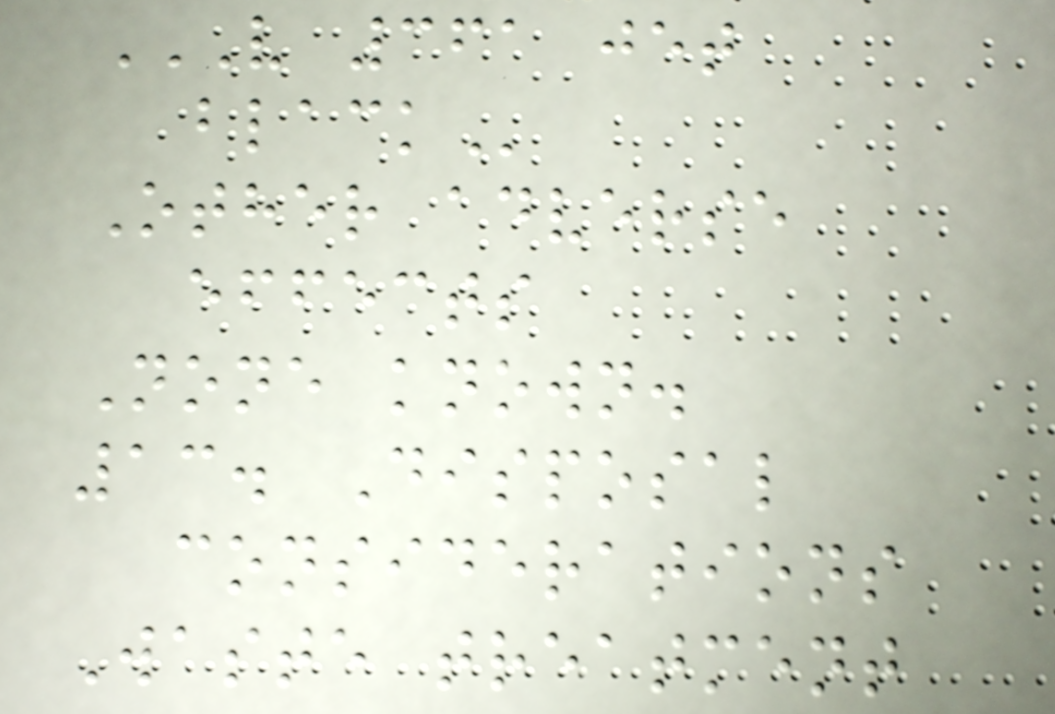V 361 JET
BLACK
Other adverse
effects
None known.
13. Disposal
considerations
Waste treatment
